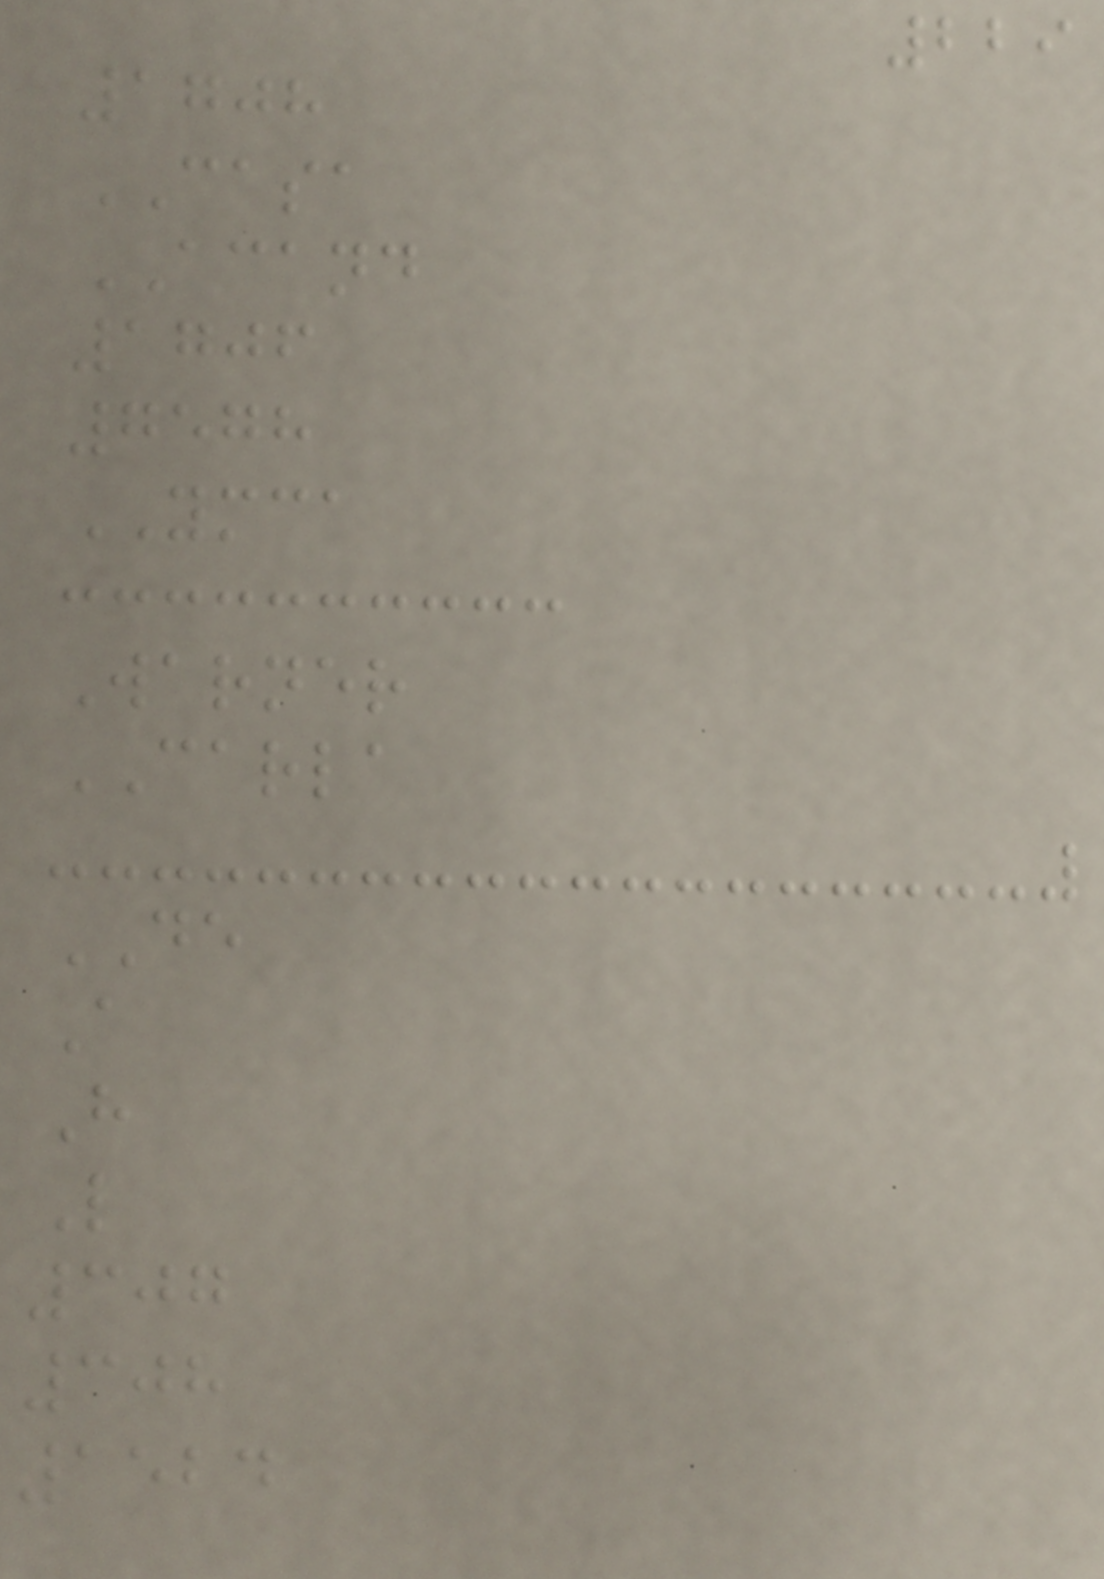229
1708
CASA
ACAND
1706
7578
YMCA
Warner
CARLA
DE
A
H
L
307
308
1524
